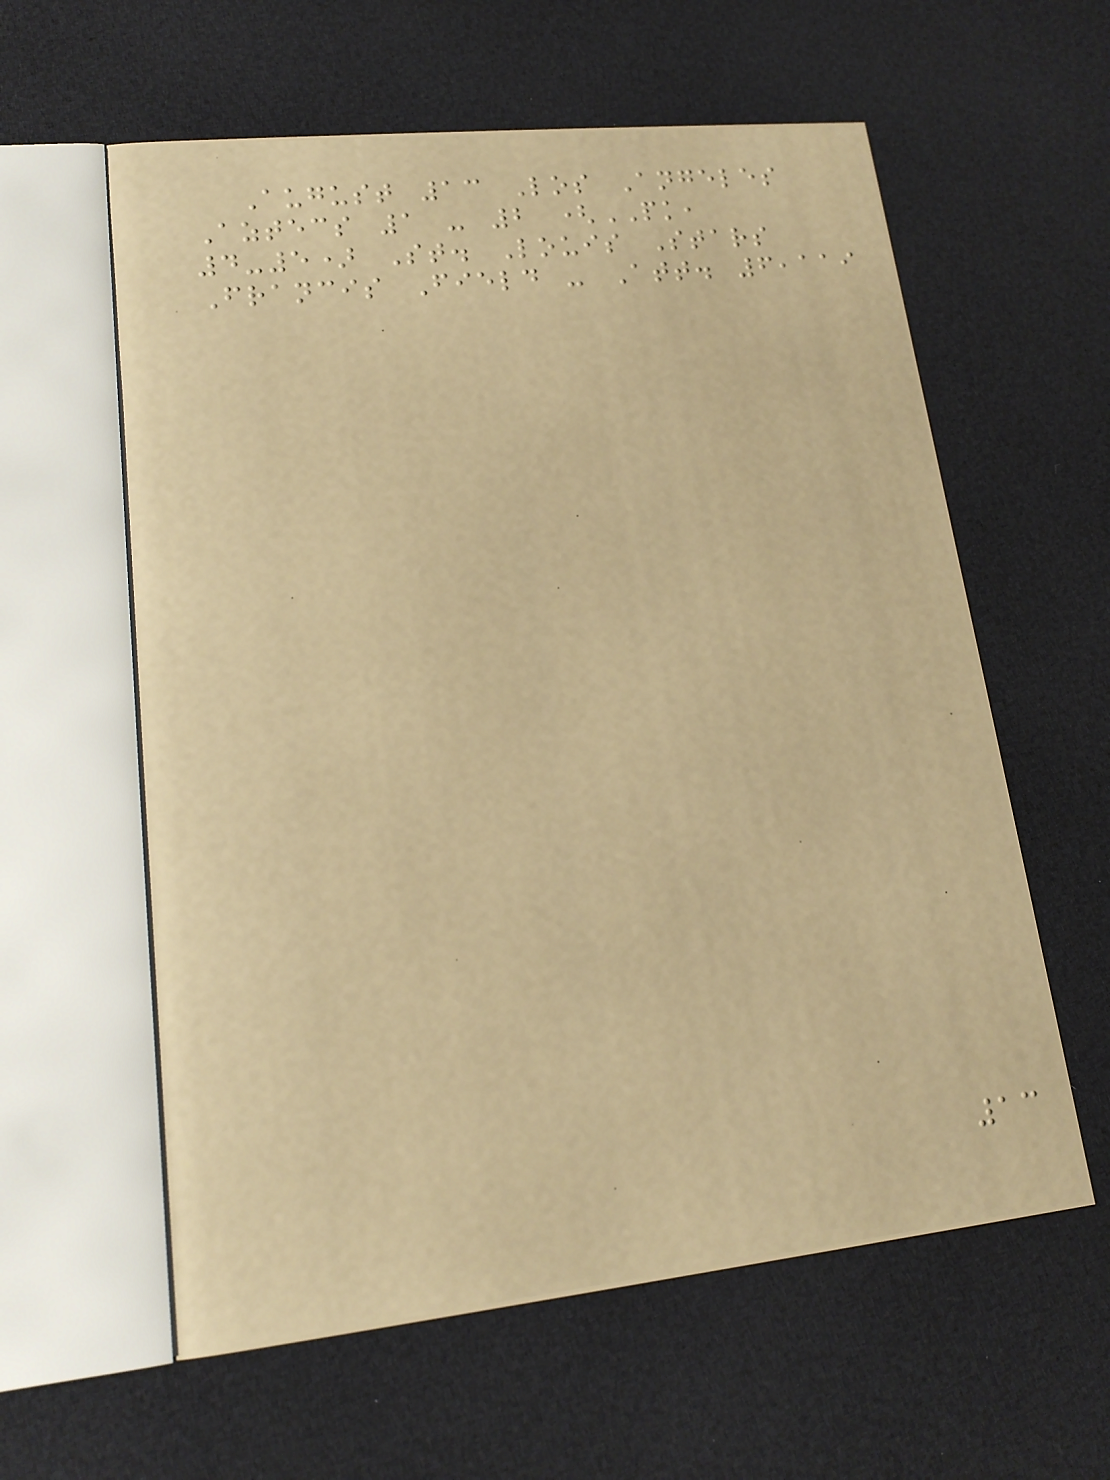August 13 Los Angeles
Aztecs 1 - 2 (PK,
4-5) St. Louis Stars
Francis Field - Att. 6,119
13
